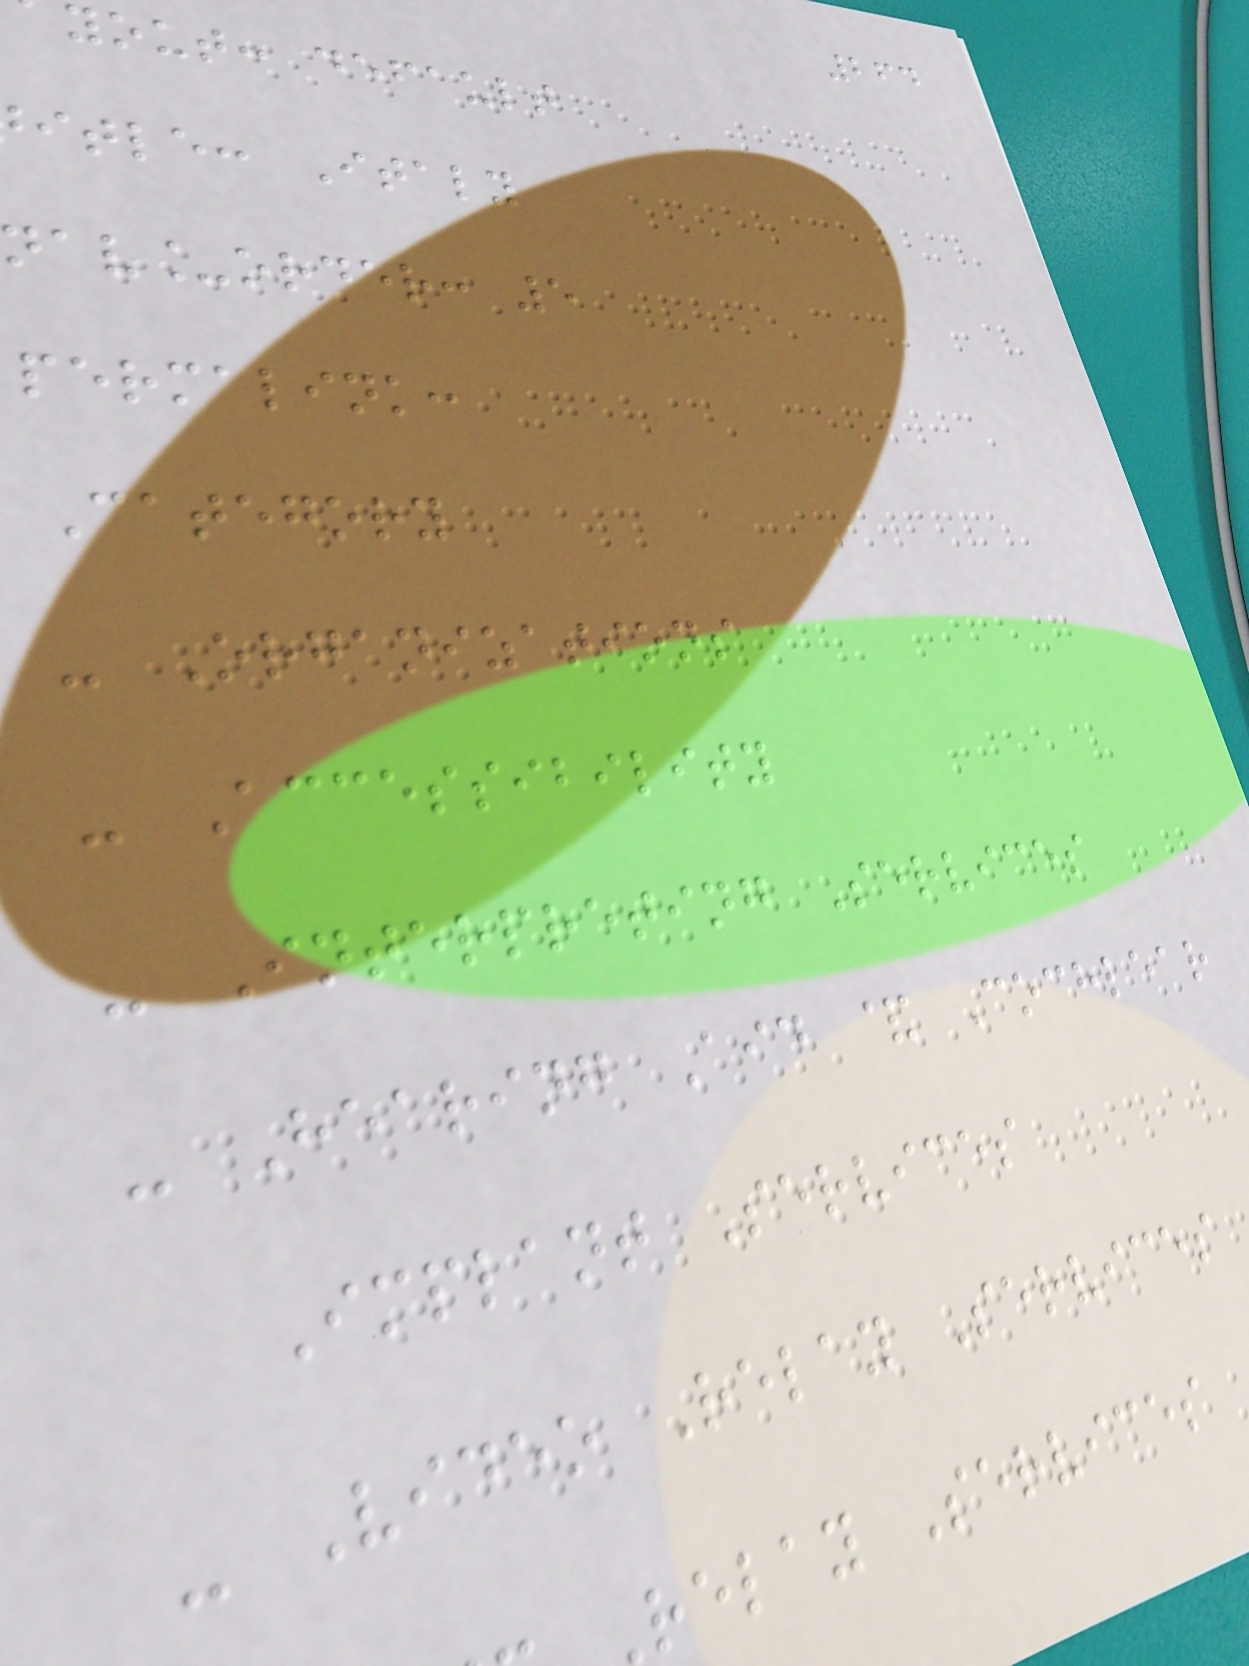264
yout: default
itle: Italy
nav_order: 5
permalink:
Category
- Organizations
- Accessibility
- Interpreting Services
- Hearing Aid & Cochlear
Implant Services
- Video Relay Services
relay Services
